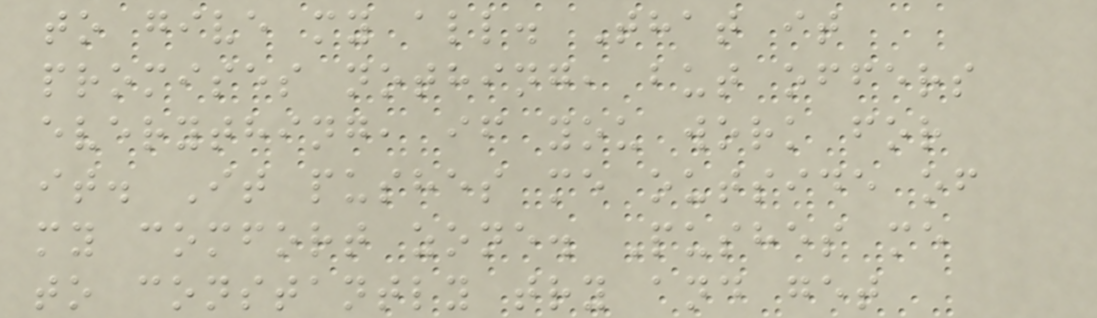to give my all. That it
promises nothing, but offers
everything, if you work for
it. It pushes me outside of
my comfort zone. Pushes me
to constantly try and get
